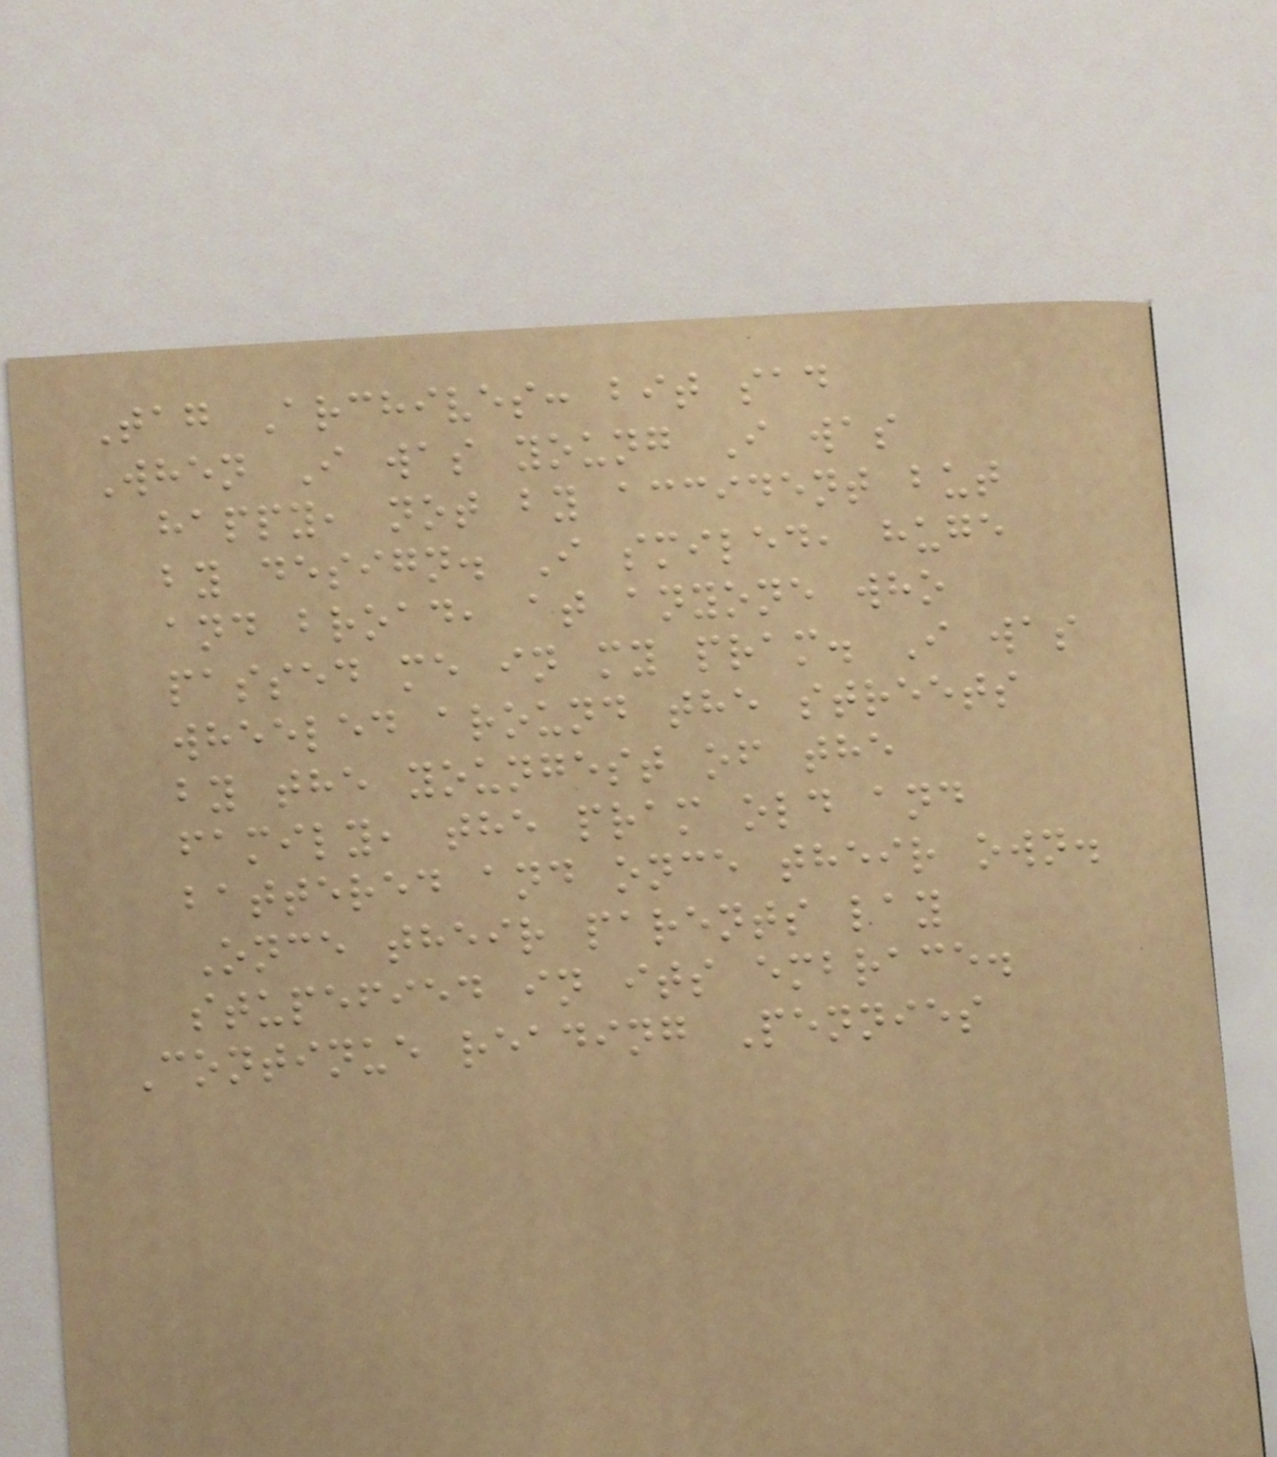Tag Archives: bit sad
When I was young I was
happy, not by accident but
by design. I smiled, huge
and broad, at anyone who
passed me in my pram. I was
wheeled around the streets
by the youngest of the
family, the pram old and
battered and once their own.
Once their parents lay
stupefied in its embrace.
Continue reading Pennies
